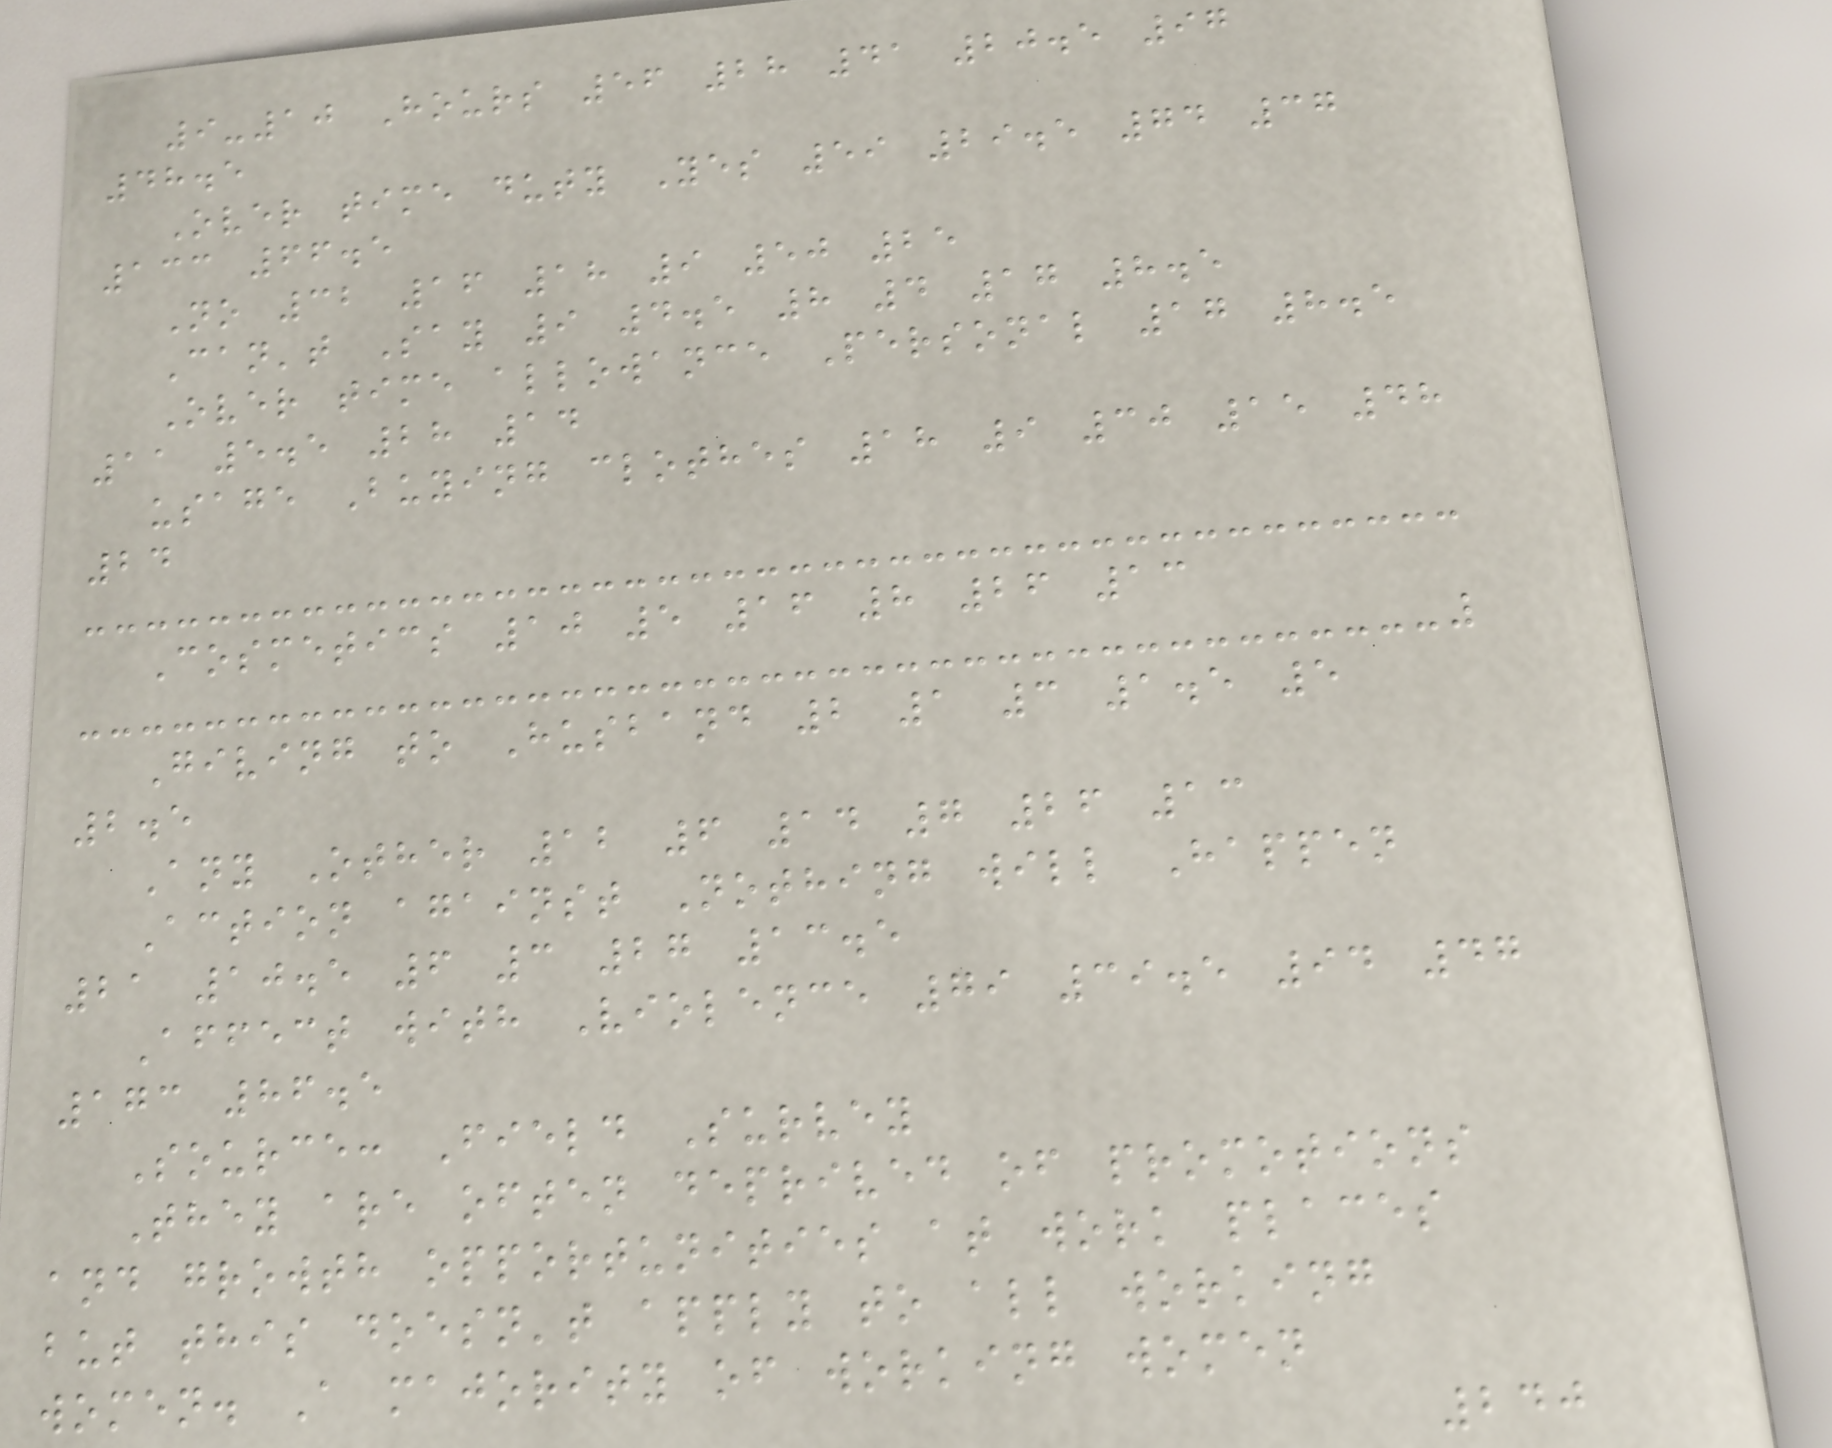9-10 Hours 56 28 41 20.5 97
48.5
Over time duty Yes 59 29.5 74 37
133 66.5
No 32 16 18 9 50 25
Can't Say 9 4.5 8 4 17 8.5
Over time allowance Personal 17 8.5
11 5.5 28 14
usage Buying clothes 18 9 30 15 48
24
Cosmetics 10 5 16 8 26 13
Giving to Husband 2 1 3 1.5 5
2.5
Any Other 12 6 14 7 26 13
Action against Nothing will Happen
21 10.5 6 3 27 13.5
Affect with Violence 79 39.5 94 47
173 86.5
Source: Field Survey
They are often deprived of promotions
and growth opportunities at work places
but this doesn't apply to all working
women. A majority of working women
240
